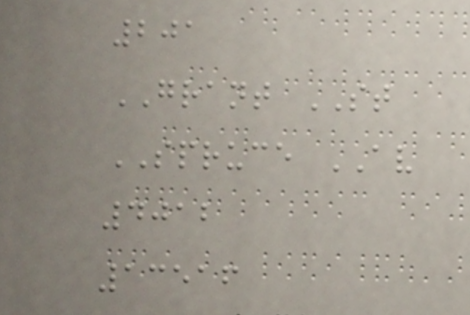201
GRANT ST
SPRUCE AV
4012
13516
